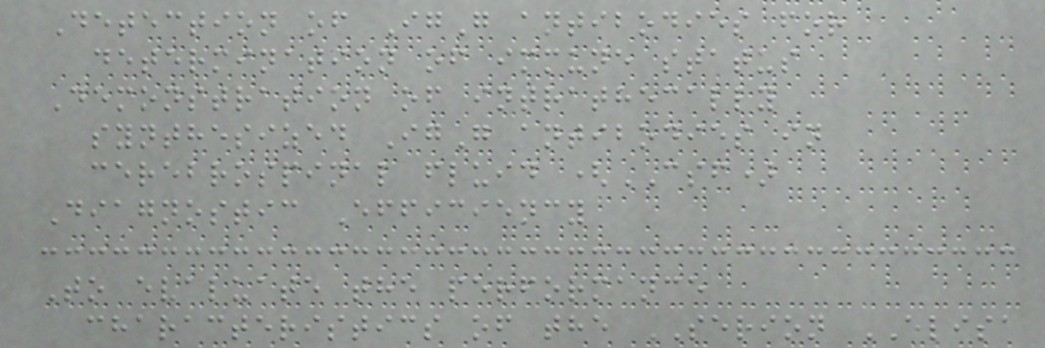Detection of IgG antibodies for
determination of immune status
Demonstration of intrathecally
synthesized IgG antibodies in
cerebrospinal fluid (CSF)
Diagnostic Efficiency
To evaluate the performance
characteristics of the SERION ELISA
